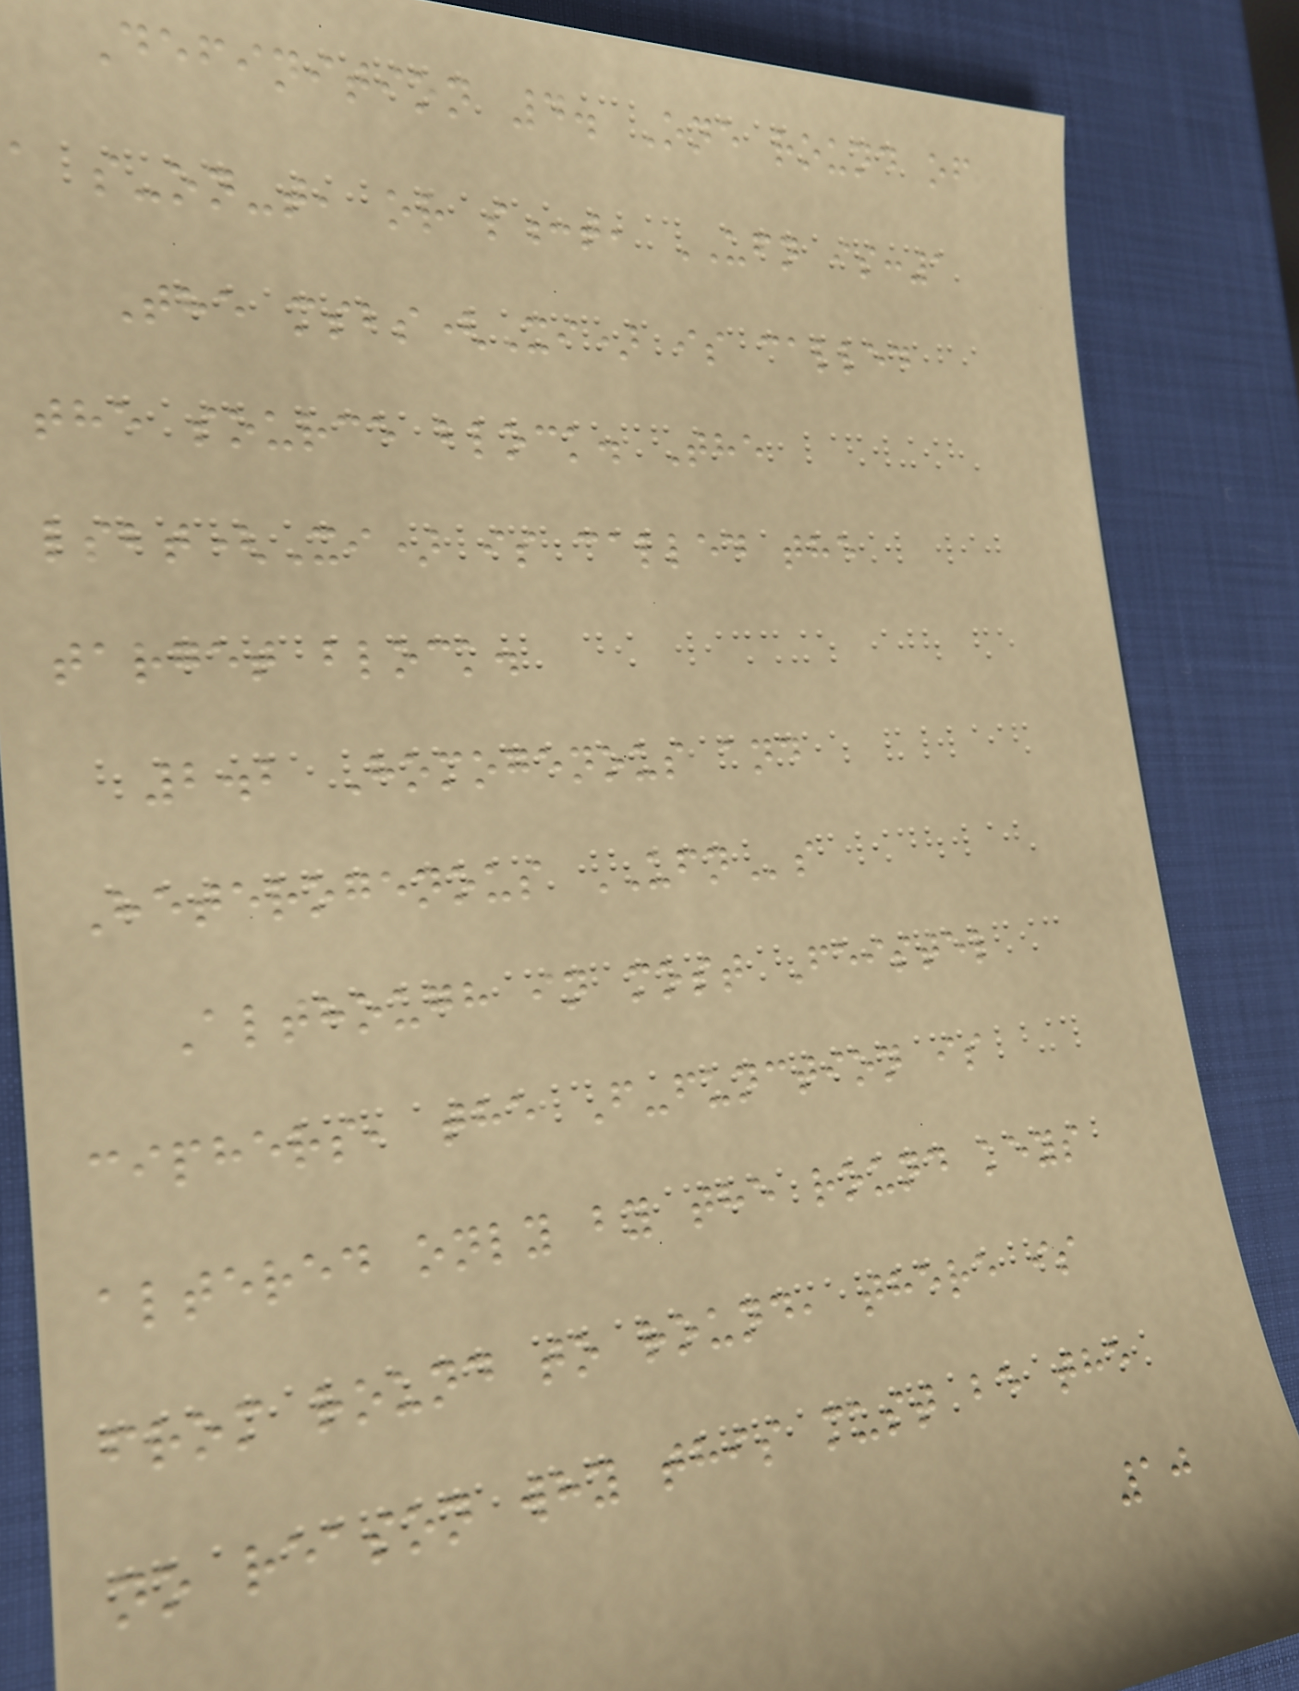Definition 4. One round of
a s-on-t, or s:t, UFN is:1
The msbs(Xi) is called
the source block. The
lsbt(Xi) is called the
target block.
2.2 Homogenous and
Heterogenous UFNs
Although in most Feistel
ciphers, the F-function is
altered only by the round keys
from round to round, there is
no reason why this must be the
10
